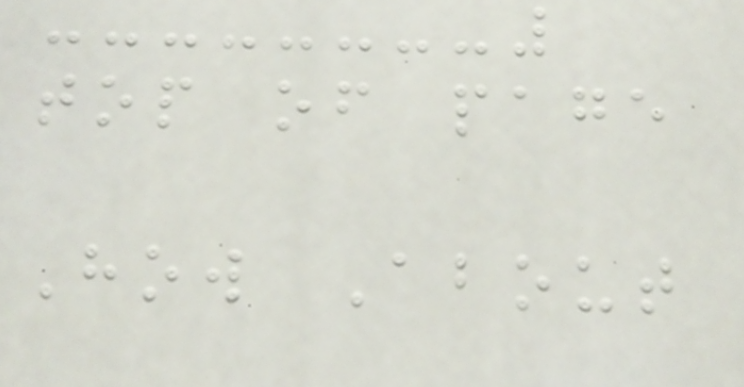top of page
How About
